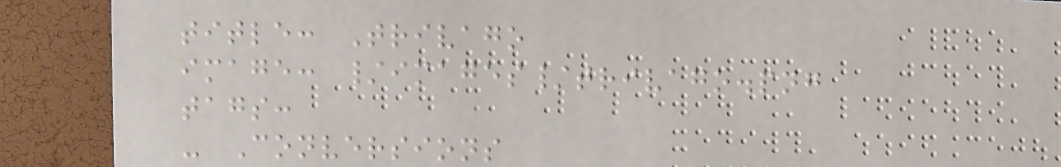title: Trivago
image: /images/trivago.png
tags:
- Conversions
